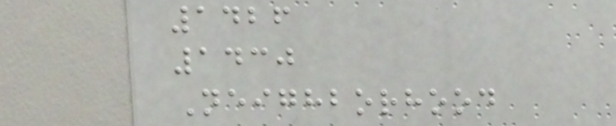1426
1430
Neighborhood
